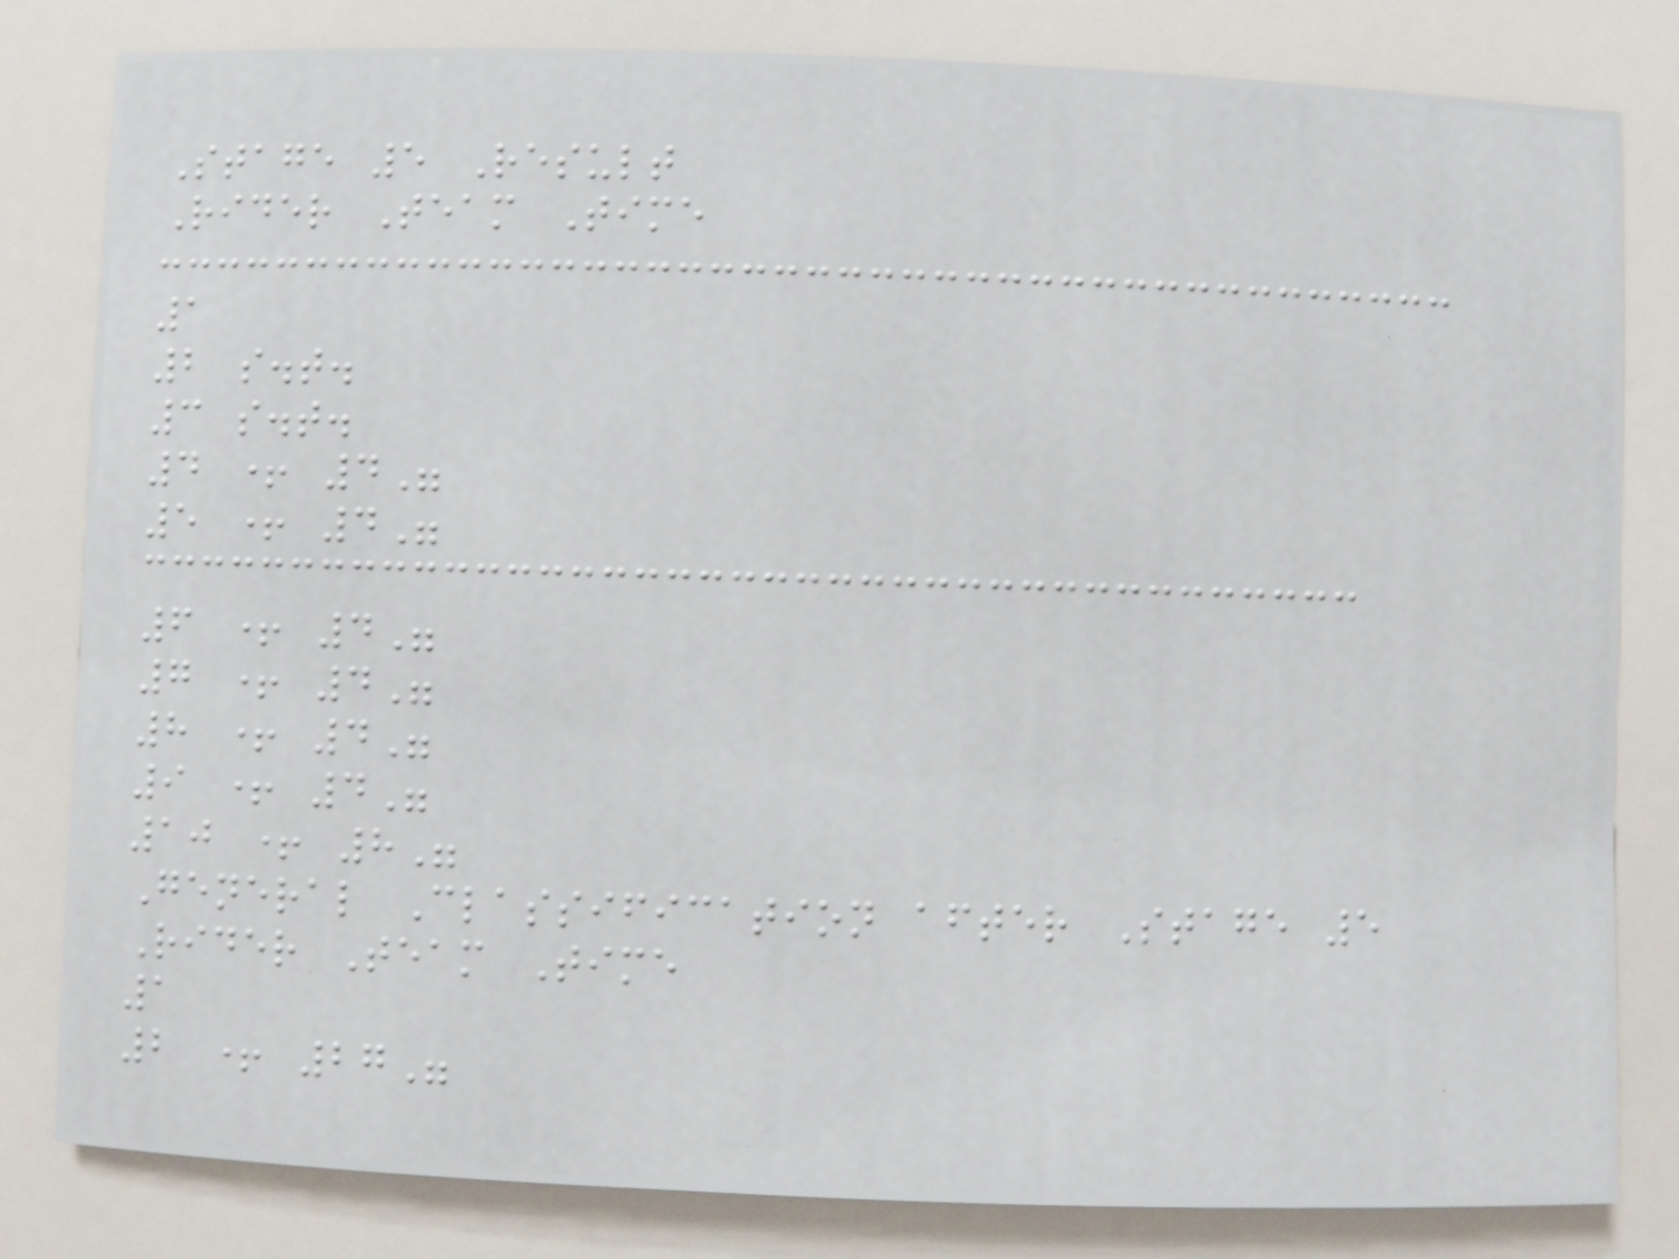Stage 5 Result
Rider Team Time
1
2 s.t.
3 s.t.
4 + 4"
5 + 4"
6 + 4"
7 + 4"
8 + 4"
9 + 4"
10 + 8"
General Classification after Stage 5
Rider Team Time
1
2 + 27"
